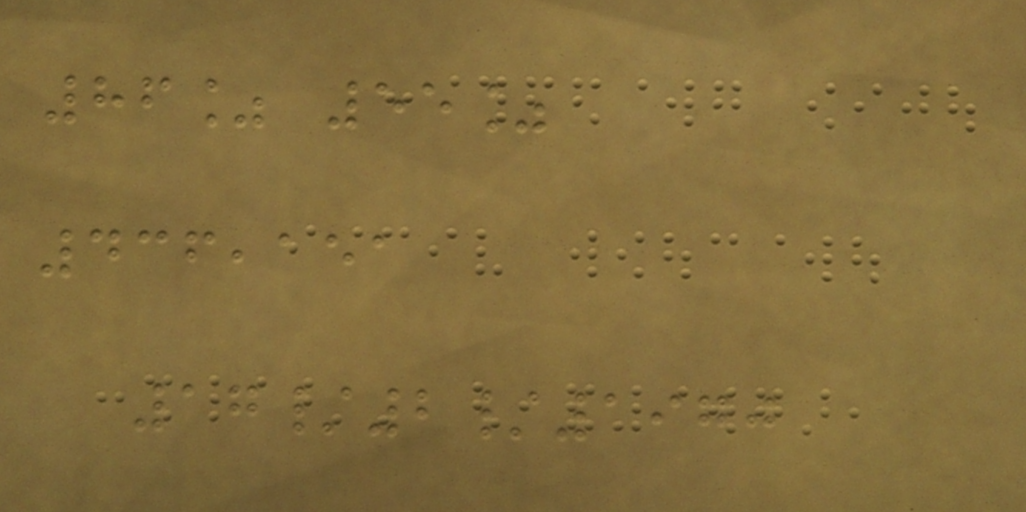86% 55%
436,151
17/2/1970
